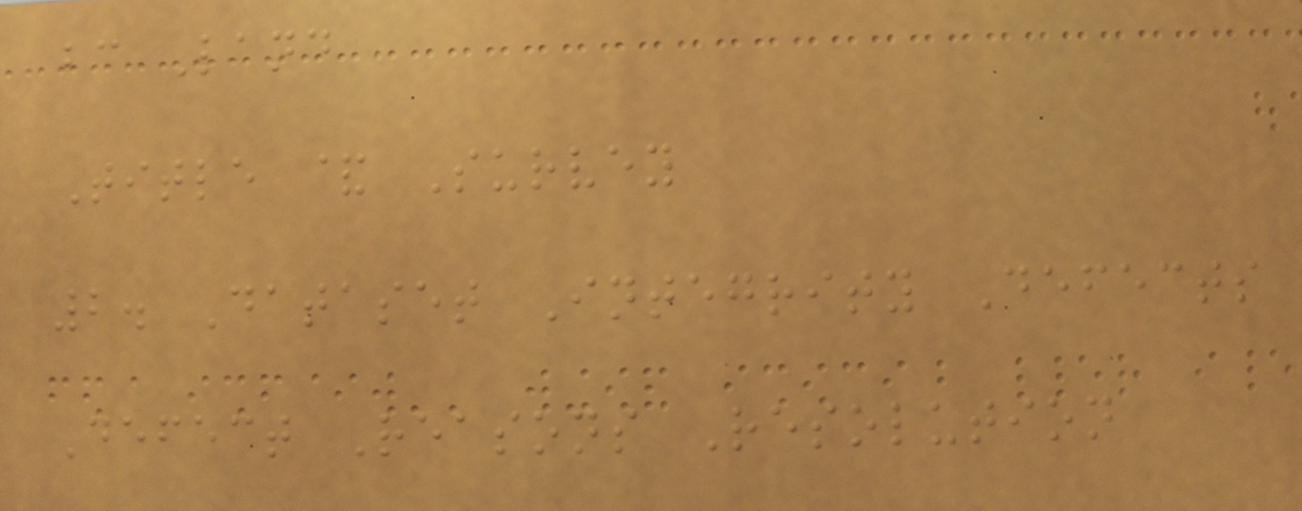bc Land
Title & Survey
2. Dataset Integrity Defects
Defect Reasons Resolution
